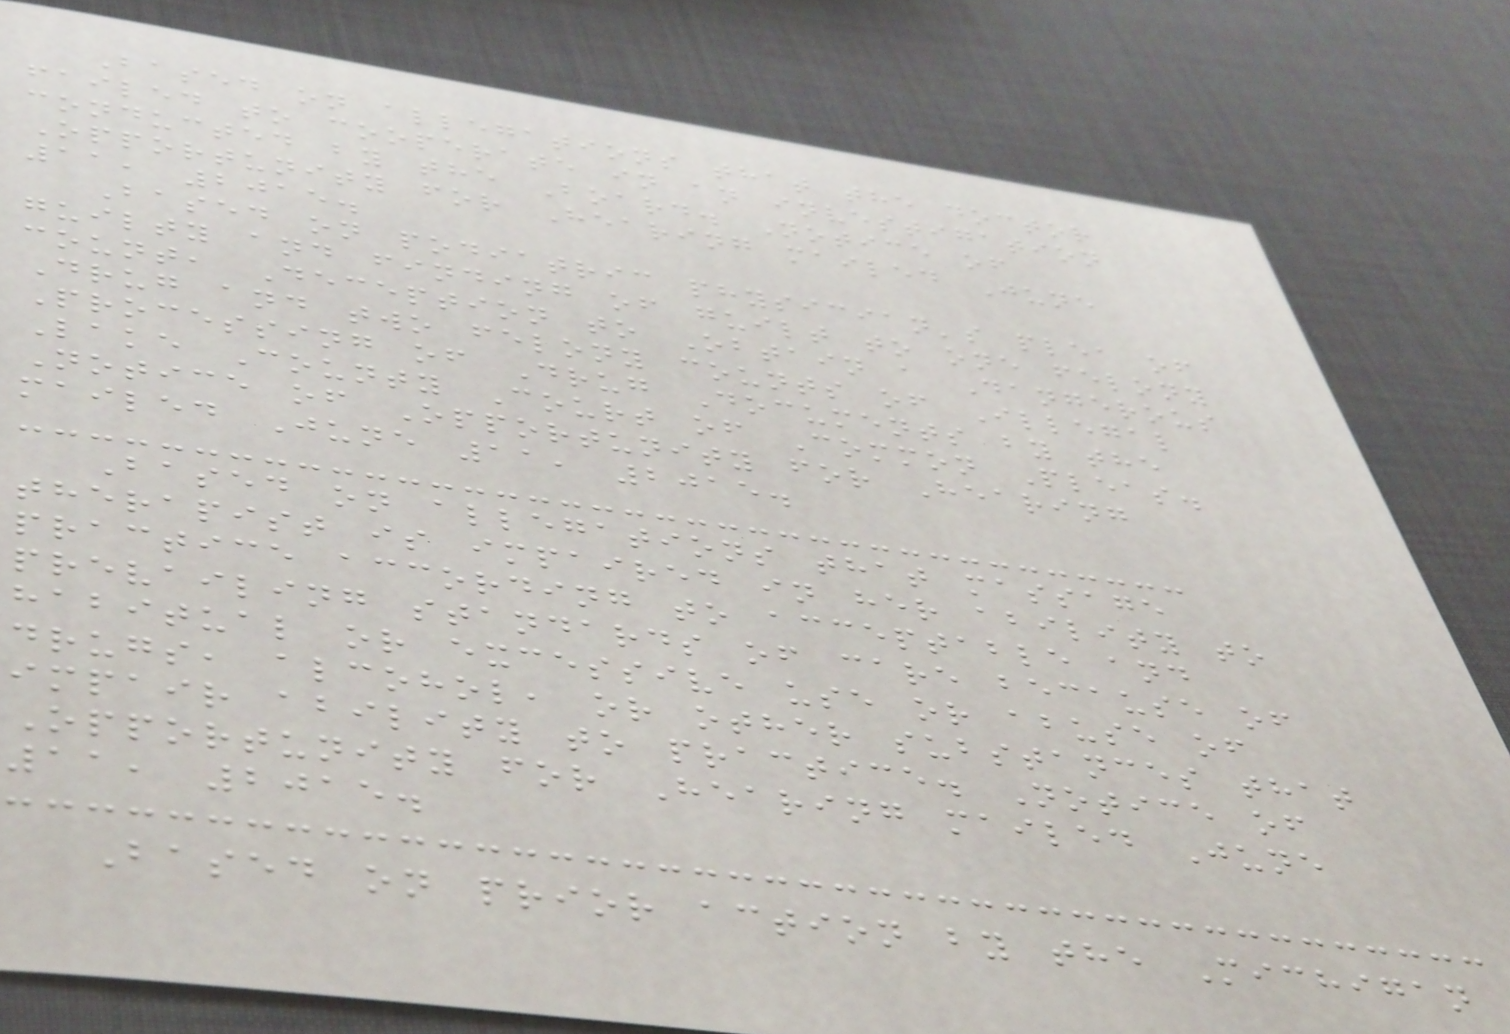Based on allegations that the doctor
failed to cooperate in an investigation
conducted by the Board. Notice of
Opportunity for Hearing mailed June
11, 2015.
Based on podiatric physician's plea of
guilty and finding of guilt to one felony
count, Deception to Obtain a Dangerous
Drug and two felony counts of Illegal
Processing of Drug Documents by the
Lake County Court of Common Pleas.
Notice of Opportunity for Hearing
mailed June 11, 2015.
Based on allegations that massage
therapist is impaired in her ability to
practice according to acceptable and
prevailing standards of care because of
habitual or excessive use or abuse of
drugs, alcohol, or other substances that
impair ability to practice. Notice of
Opportunity for Hearing mailed June
11, 2015.
Based on prior action by the Michigan
